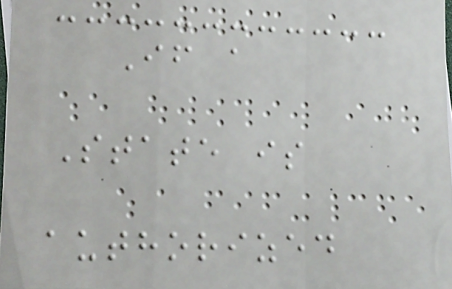If a
State is
authorized
